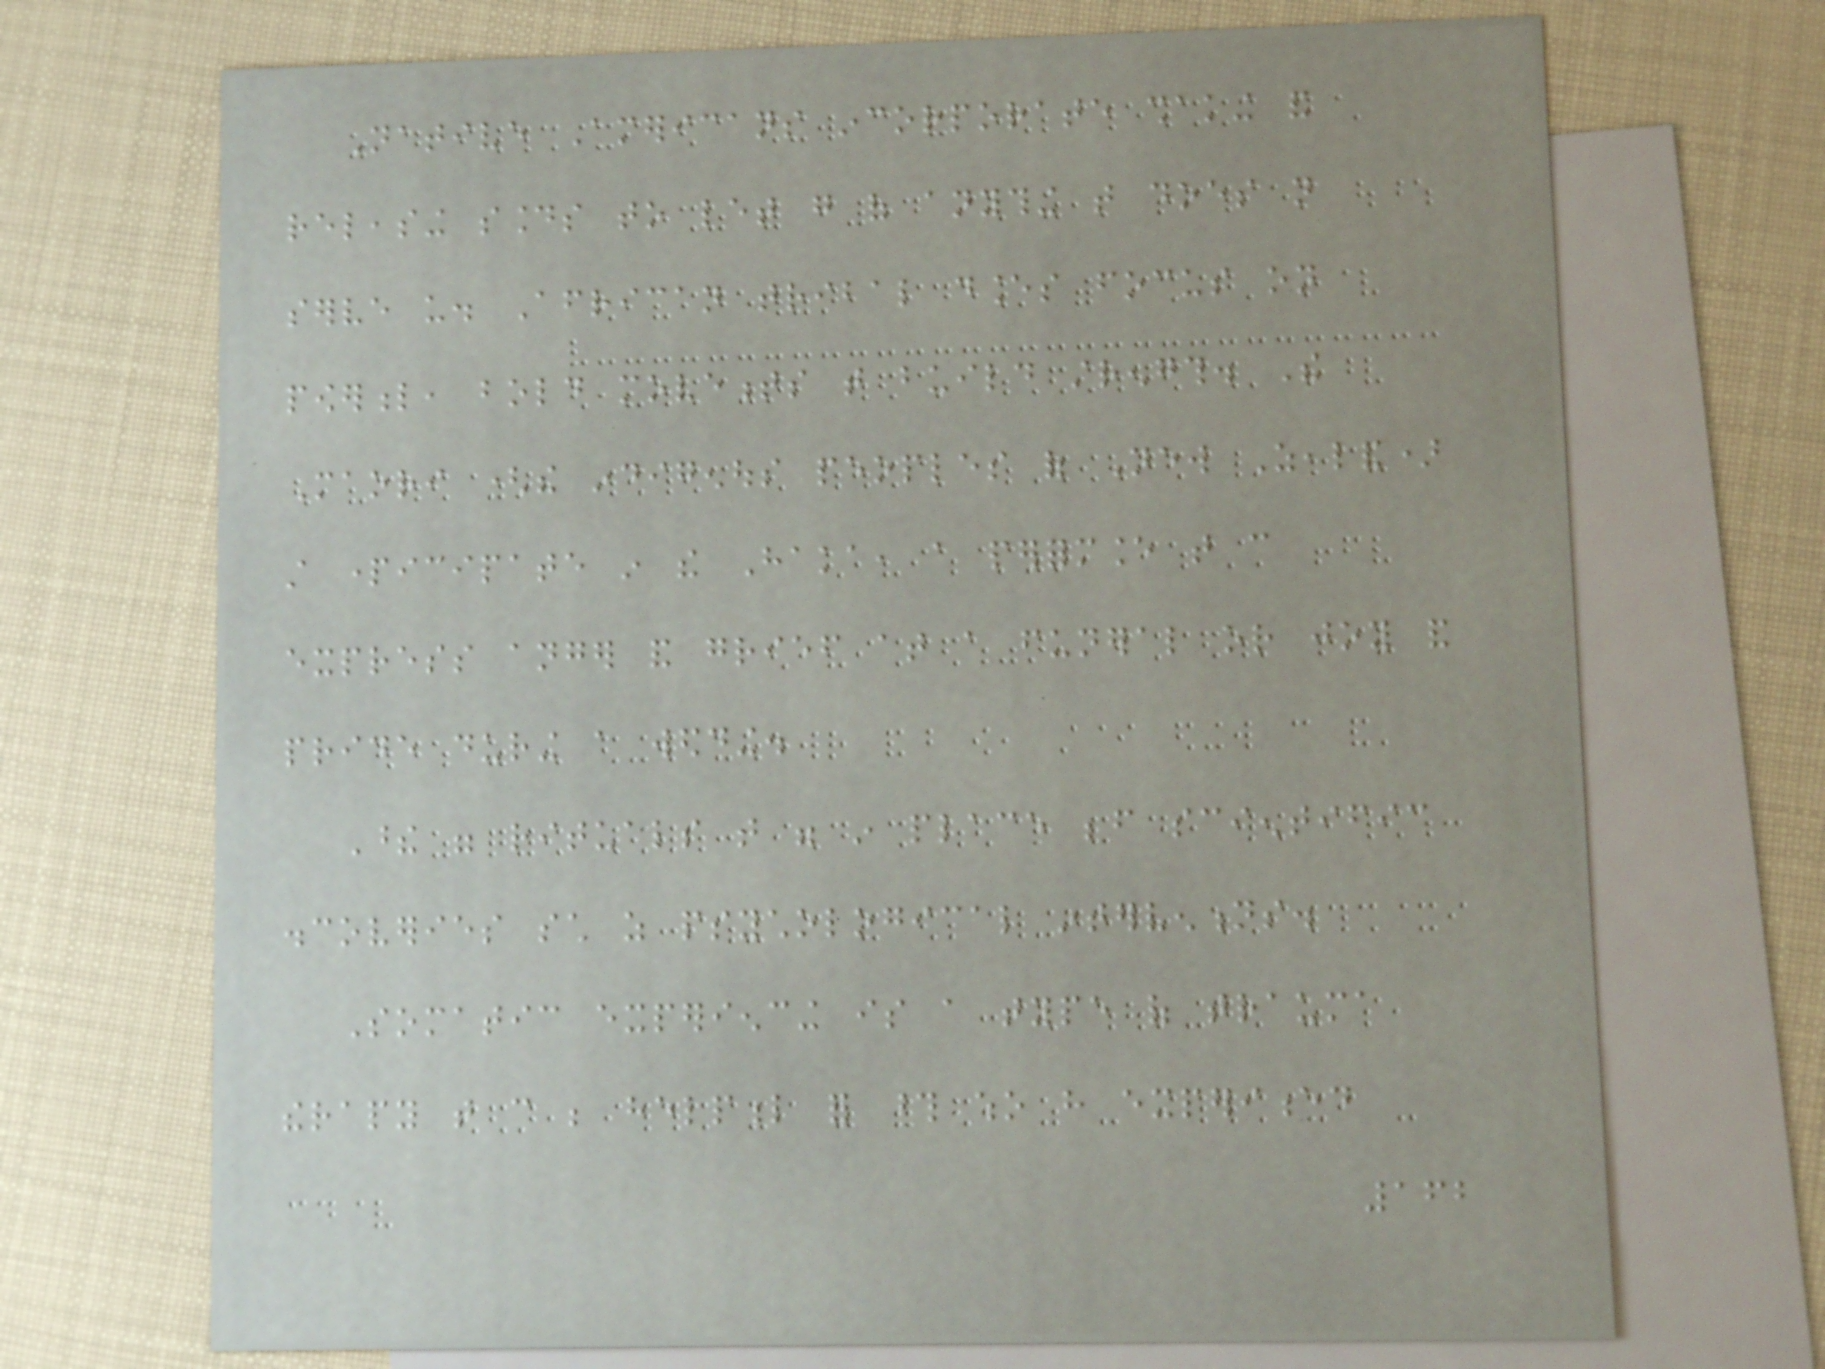Native Americans incorporate shaking and
releasing sounds to let go of anything that does not
serve us. African tribal dances focus on
powerful, bold movements that build strength. The
Maori (the indigenous peoples of New Zealand)
still participate in the Haka, a performance that can
express anger and grief at a funeral or joy and
pride during a wedding.
These were rituals that were in place before scientific
discoveries such as psychological interventions.
Somatic experiencing is a type of trauma
therapy that can be helpful for those who have experienced
162
